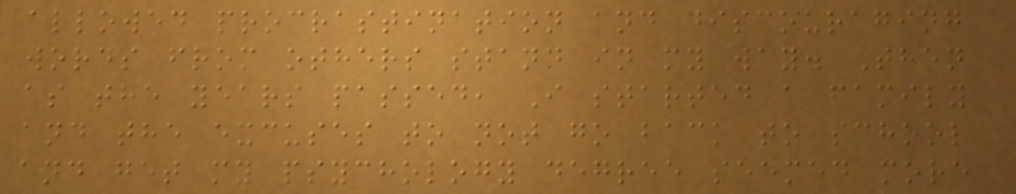allowed procrastination and discouraging
words from others stand in my way. Then
as the years passed, I started a family
and the excuses to not go back to school
and get my psychology degree seemed more
